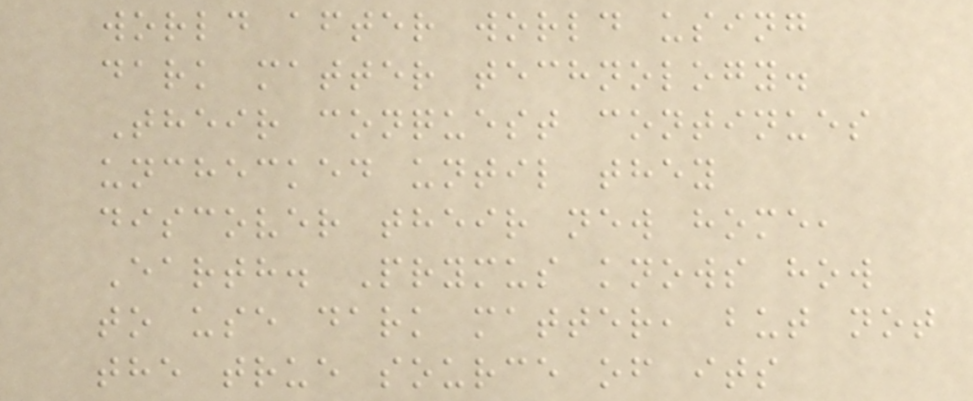world after world using
dark matter technology.
Their conquest continues
unchecked until they
discover their new home,
Earth. Prymus knows how
to use dark matter, but not
the true source of its
